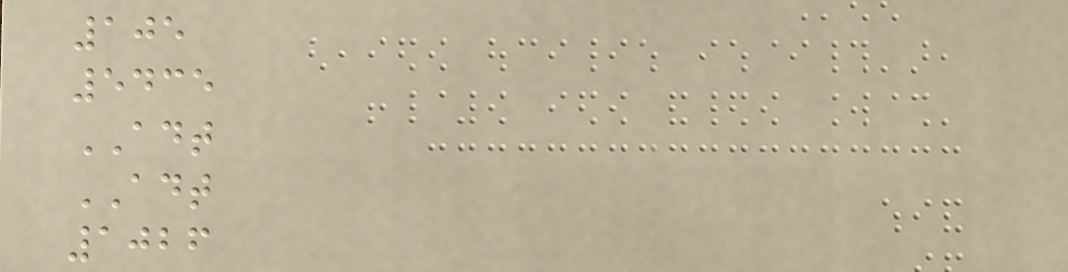105
5435
ADT
ADT
1026
